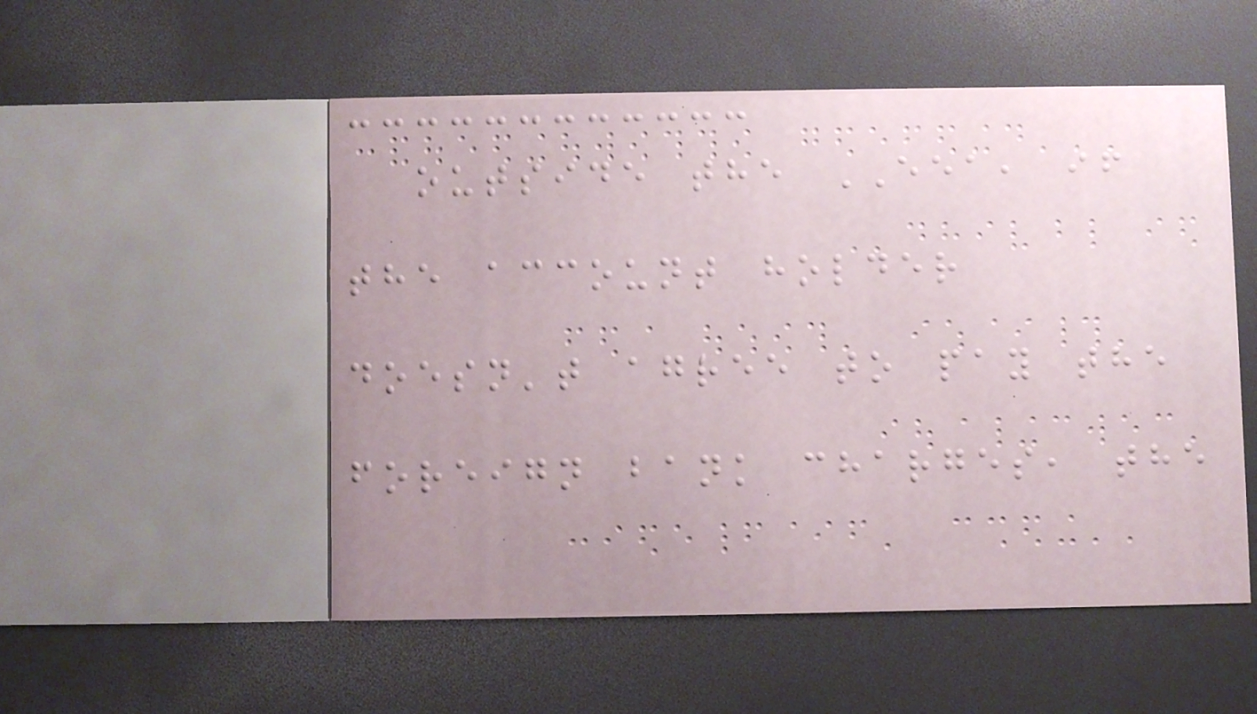outside the EEA, if
the account holder
doesn't agree to pay the
foreign bank charges, the
